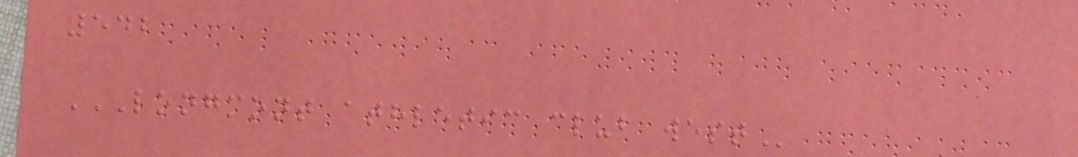542
LONGMONT ATHLETIC CLUB WEST
